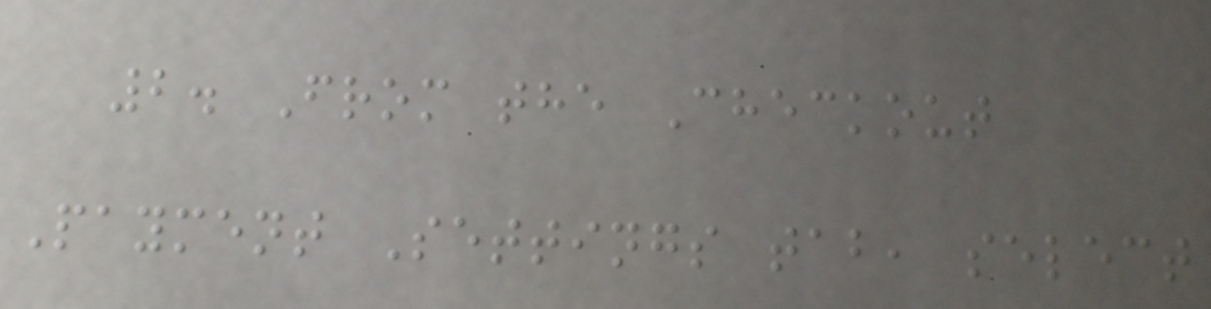2. From the Checkout
Payment Settings tab, select
